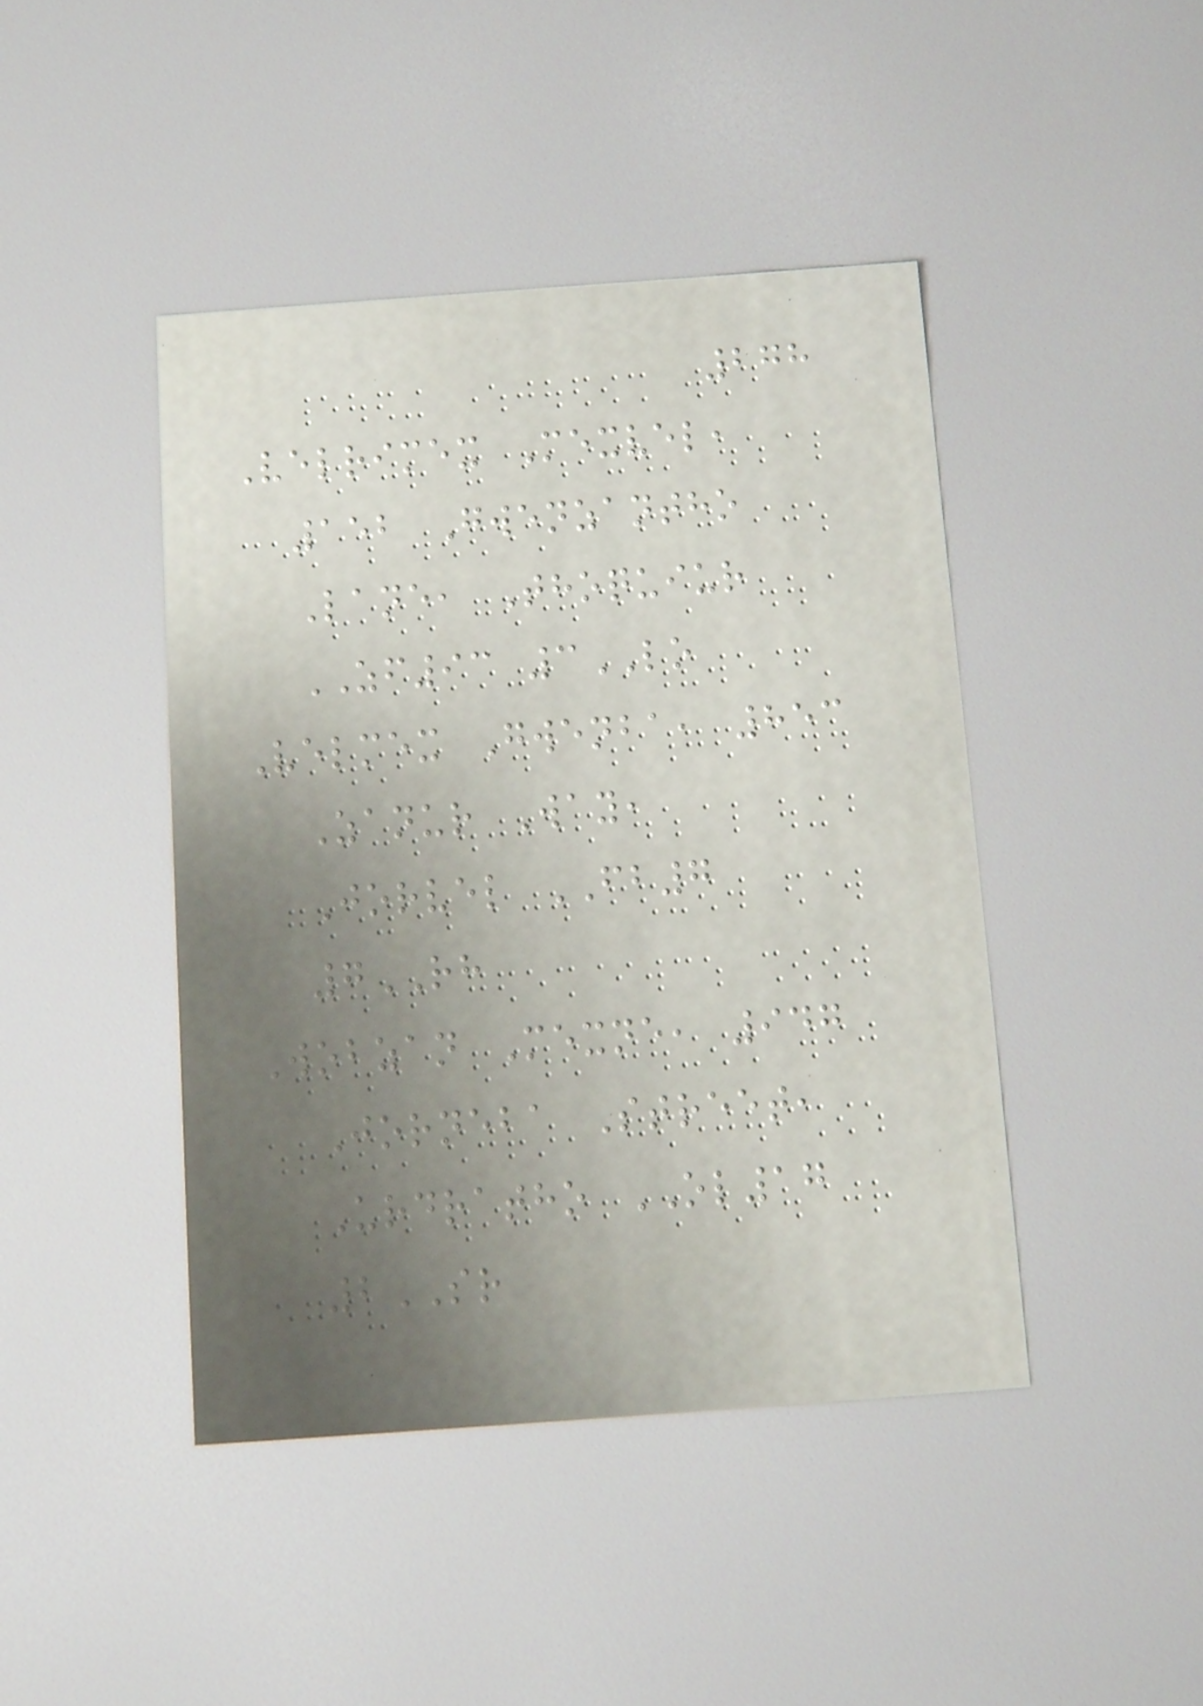278
Velrimex Mexvel,
152 Gwenzantho
Lane, Thoquiur
ZF93 3LO
Velmex Gwenba, 853
Zanur Way,
Jorvel FB7
7RH
Wobzan Mexne, 947
Jorneba Street,
Urdratho OL17
2SR
